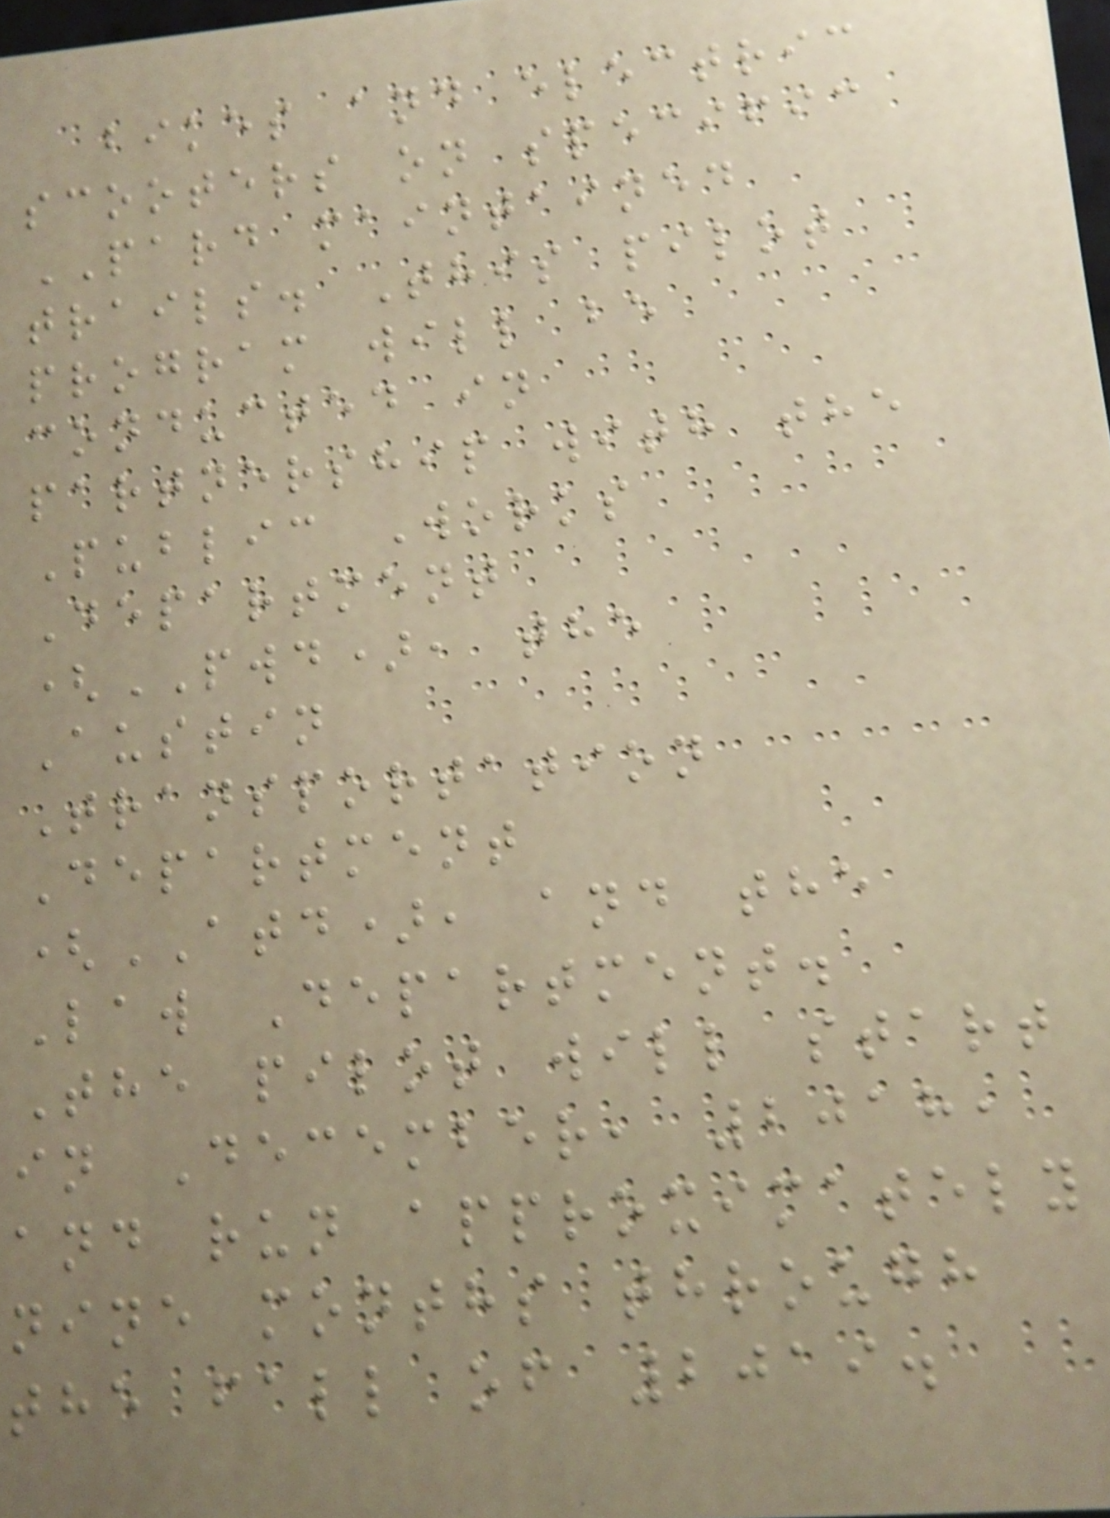bikes and electric
scooters on specific
PARD maintained
trails. This pilot
program will be
conducted in
partnership with the
Public Works
Department
(PWD), the
Austin
Transportation
Department
(ATD), and the
Law Department.
The pilot will start
in December, 2018,
and run approximately
nine months through
the fall of 2019.
